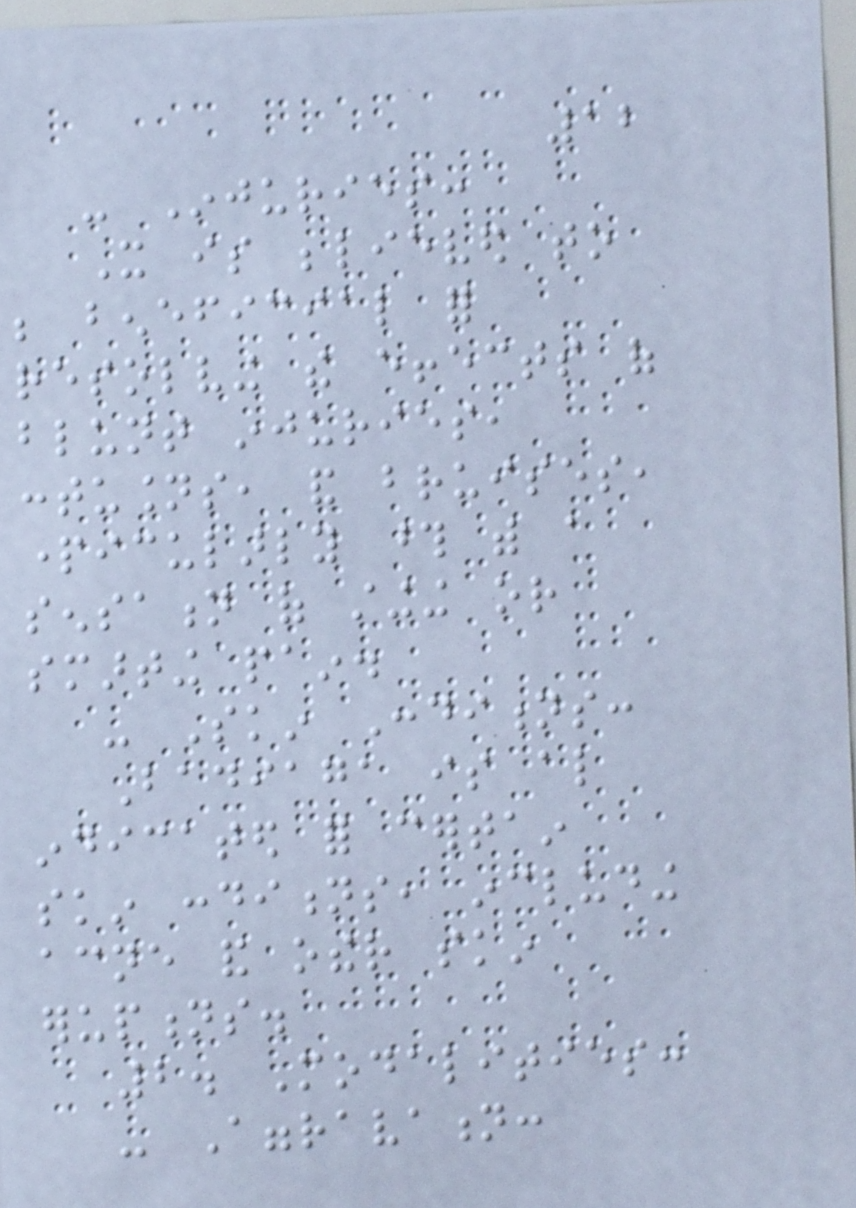12
- Injuries:
It is believed to
be beneficial for
resolving the effects of
blunt injuries,
contusions, and bruises,
particularly those with a
sensation of stinging or
smarting pain.
- Skin Conditions:
Badiaga is also
indicated for certain
skin conditions, including
acne and other skin
eruptions.
2. Modalities:
- Aggravation:
